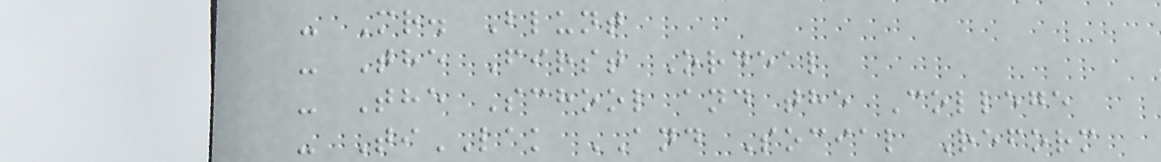- Mr. Blunt
- The First Ordeal
- The School and the College
- TiLAK AND Social Reform
